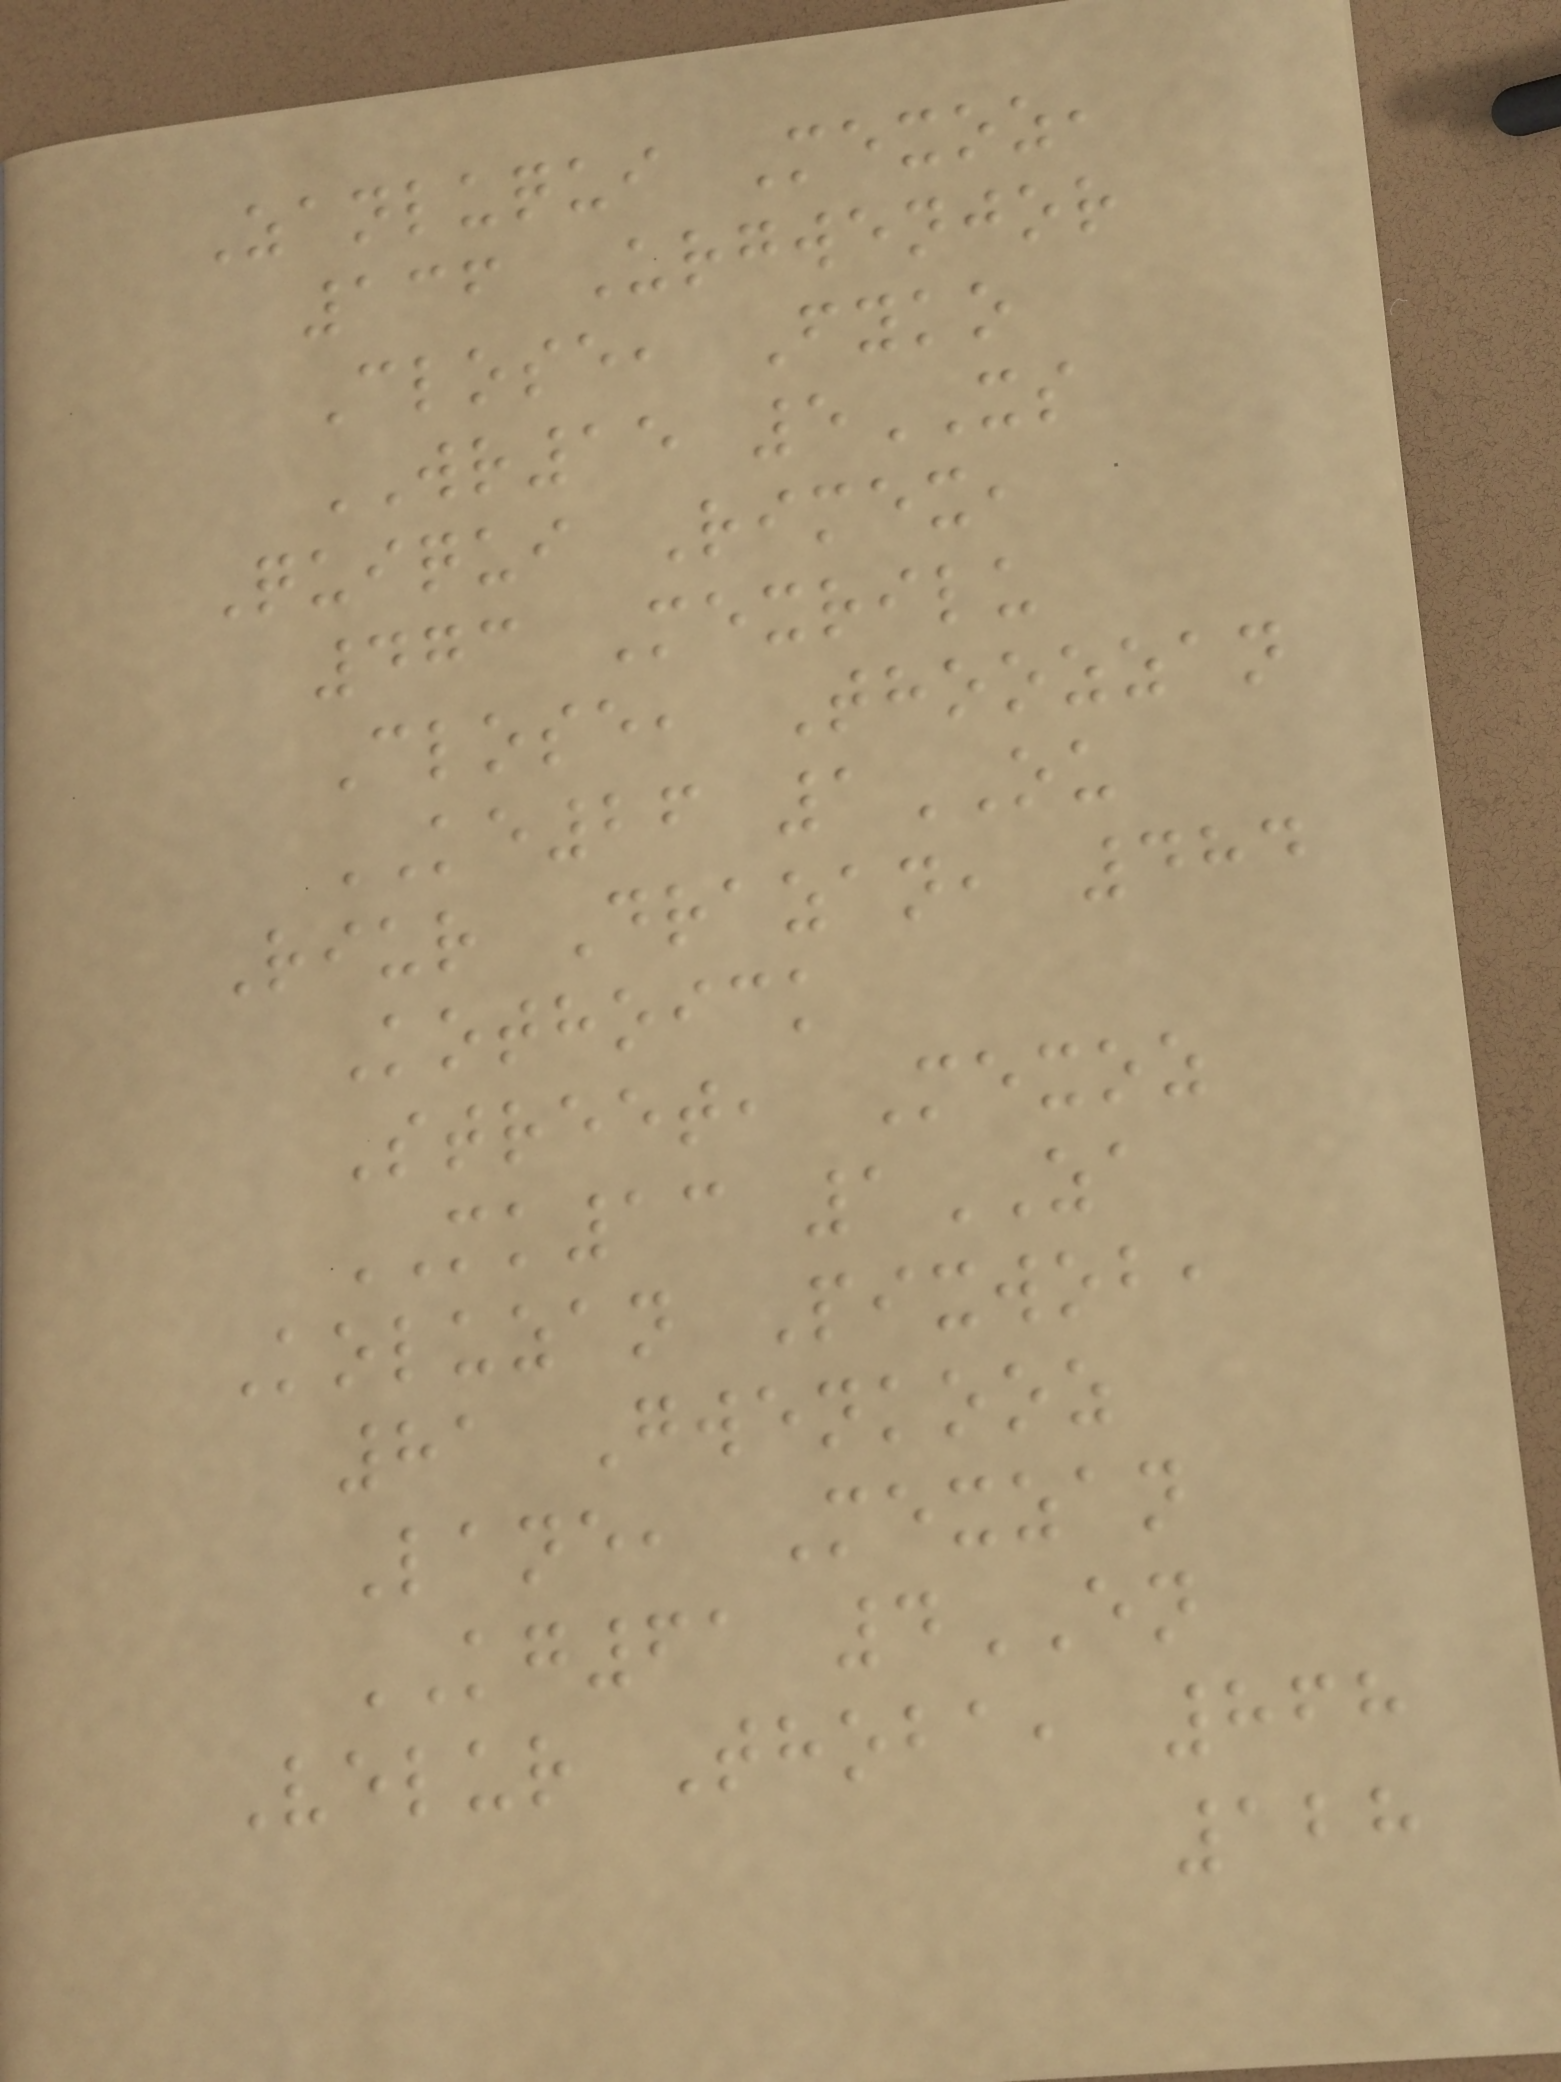Zanluqui Mexoz,
136 Urgwenjor
Close, Fyko
WR15 5XS
Quiqui Rimex,
473 Mexrilu
Close, Thoozzan
KE26 1OU
Riur Drazan, 484
Kothoick
Street, Mexoz
MK13 1ZA
Koluzan Pixwob,
81 Gwenkooz
Lane, Mexzan
KG61 4EN
Velur Thoba, 868
128
